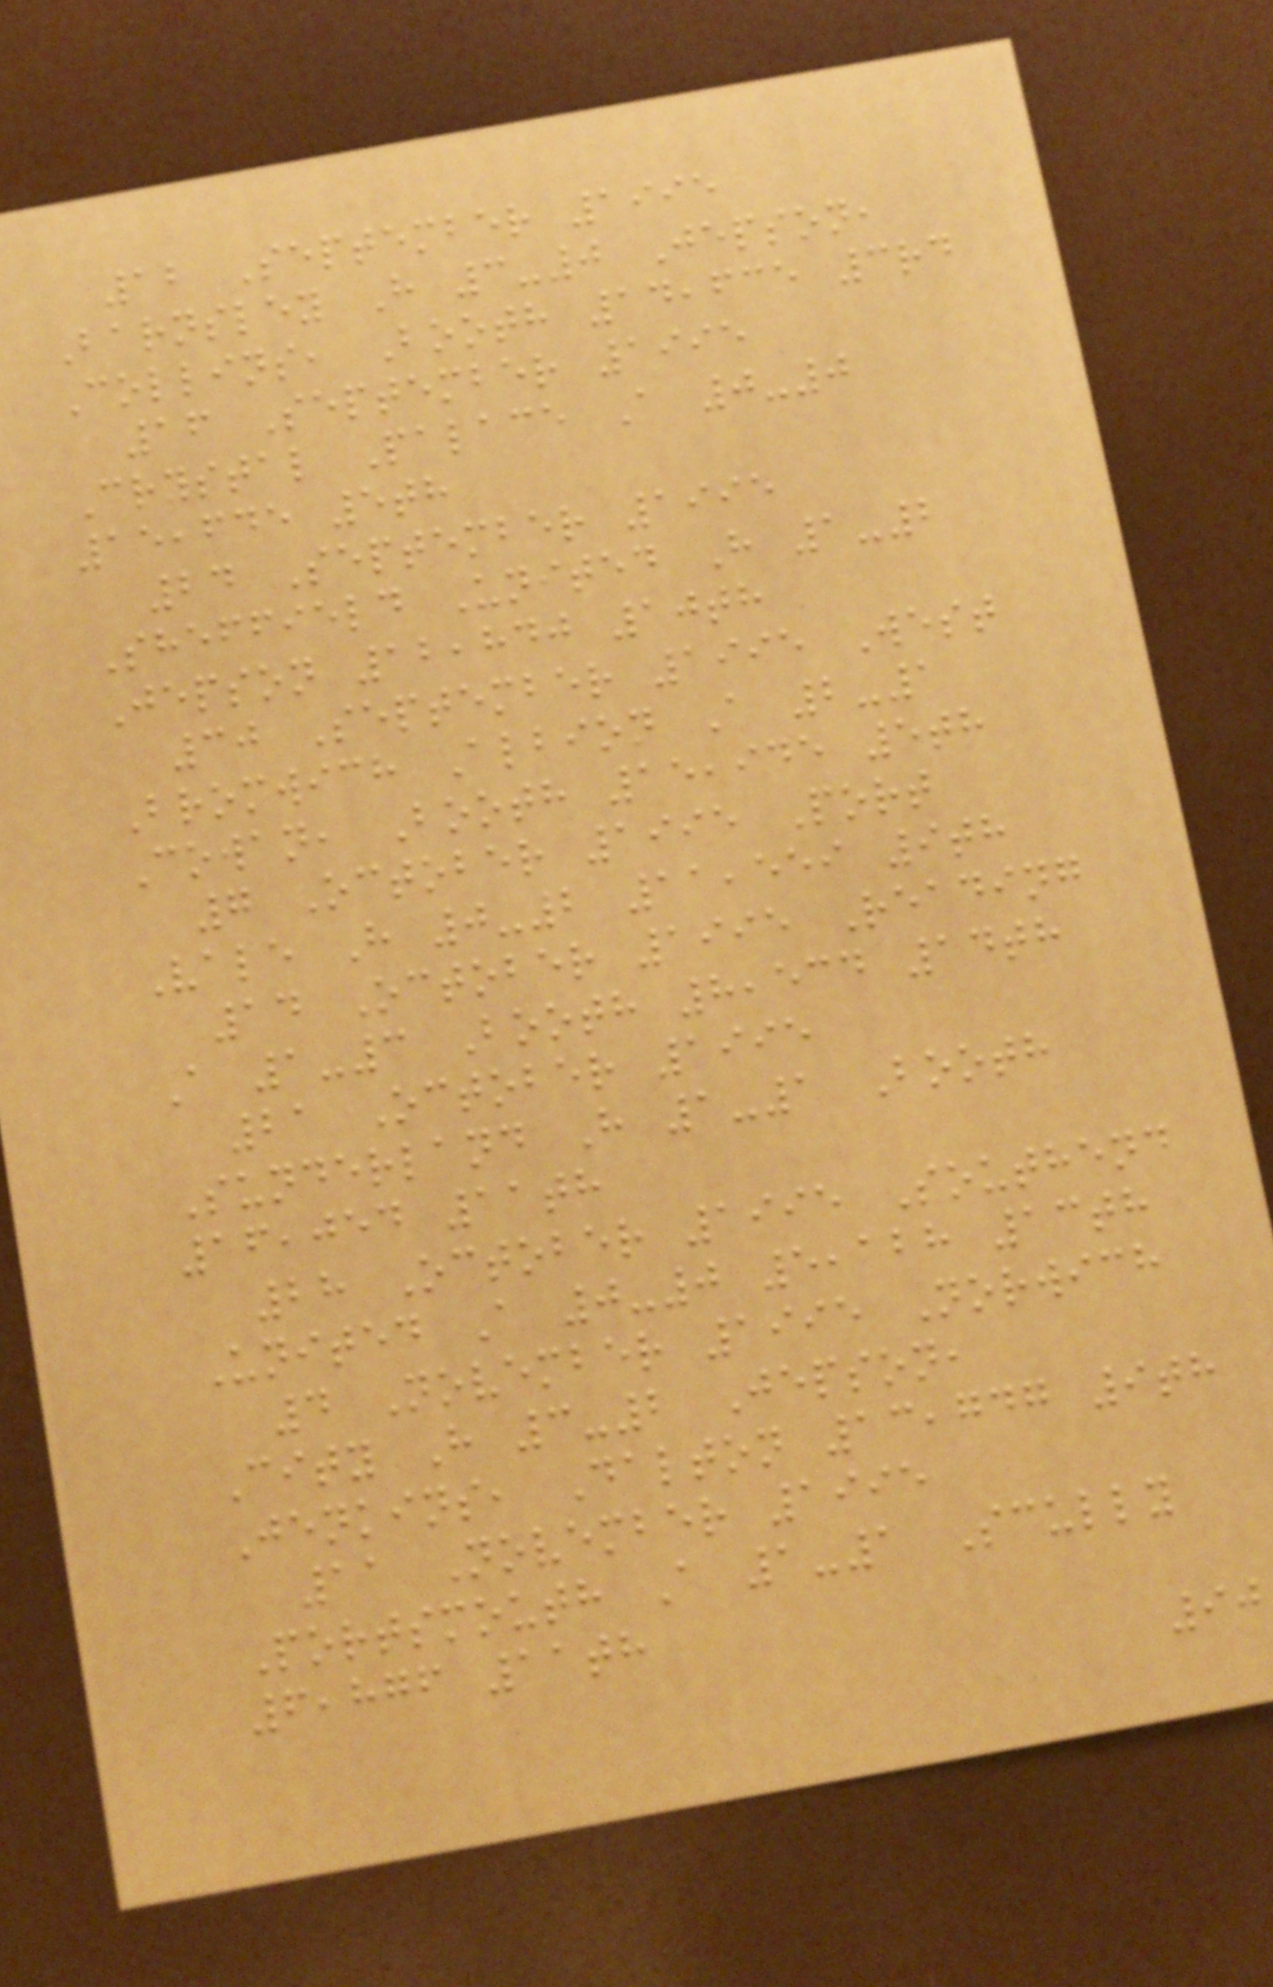12 September 1995
Barnsley H 3-0 Jepson,
Collins, Booth 14,635 3rd
16 September 1995
Crystal Palace A 0-0
15,645 5th
24 September 1995
Sheffield United H 1-2
Jepson 12,840 10th
30 September 1995 West
Bromwich Albion A 2-1
Cowan, Booth 15,945 5th
7 October 1995 Port
Vale H 0-2 11,559 9th
14 October 1995 Reading
A 1-3 Booth 8,534 14th
21 October 1995
Sunderland H 1-1 Booth
16,054 11th
28 October 1995 Southend
United A 0-0 5,128 13th
4 November 1995 Norwich
City H 3-2 Jepson,
Jenkins, Dalton 13,747 9th
11 November 1995
Portsmouth A 1-1 Scully
6,876 11th
90
